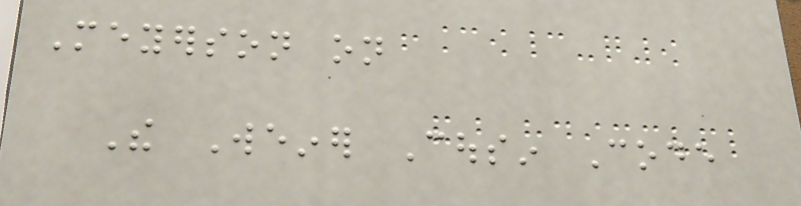Meyerson on
The Weiner Cousin Code
